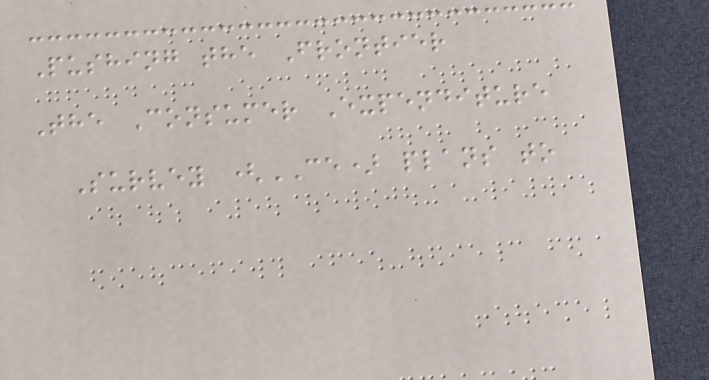Pushing the Frontier
The Consumer Expenditure
Survey (CE) plans to
